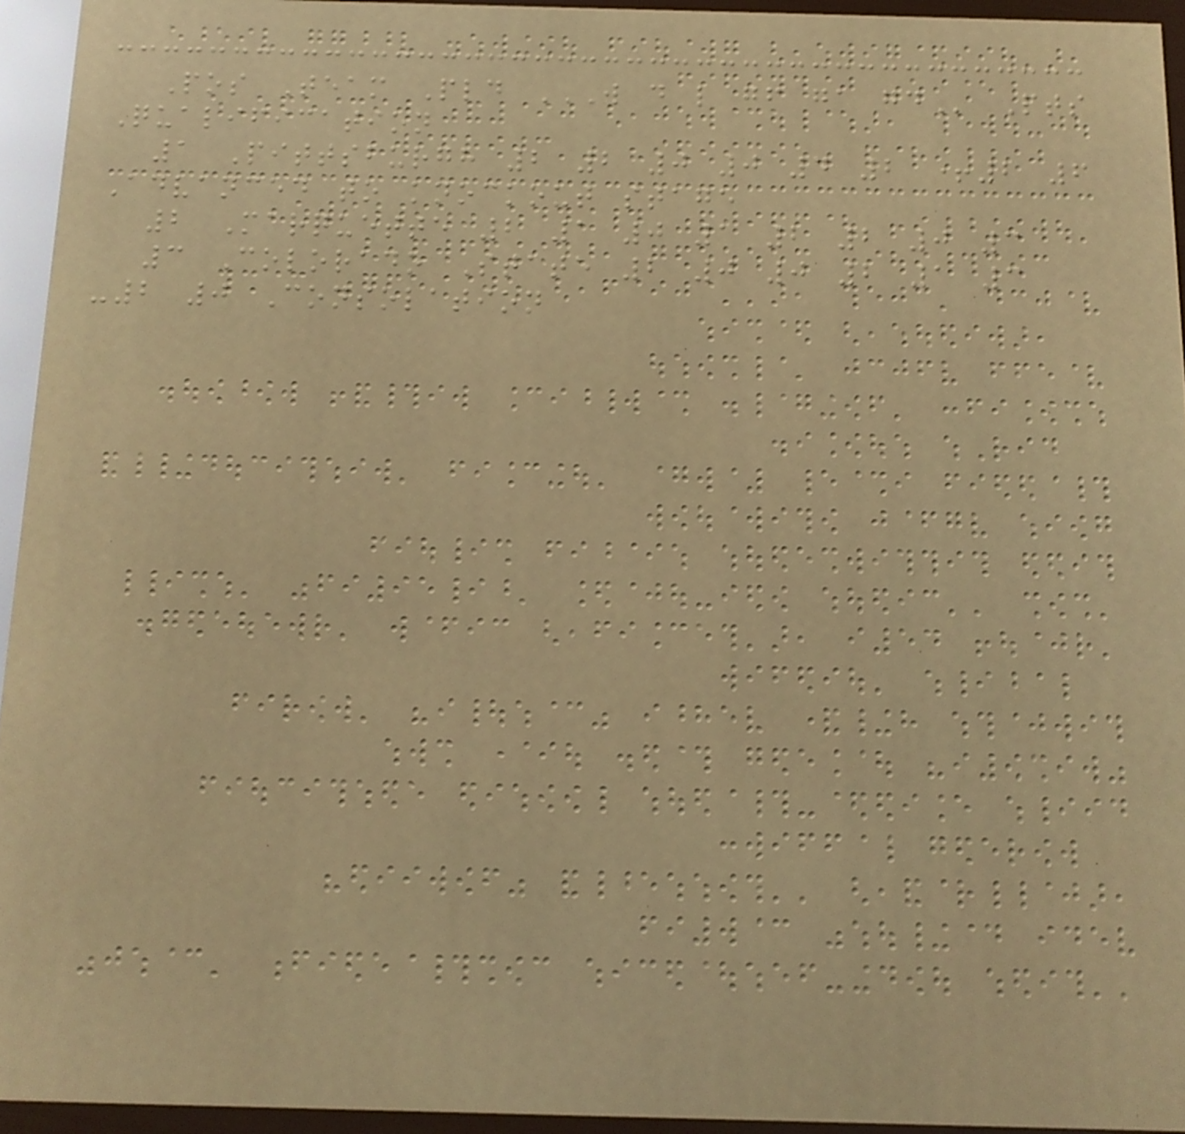Pos Team Pld W D L GF GA GD Pts
Qualification
1 Pittsburgh 2 2 0 0 4 2 +2 6
Advanced to knockout stage
2 Marquette 2 1 0 1 2 2 0 3
3 Colorado State 2 0 0 2 1 3
-2 0 Consolation
